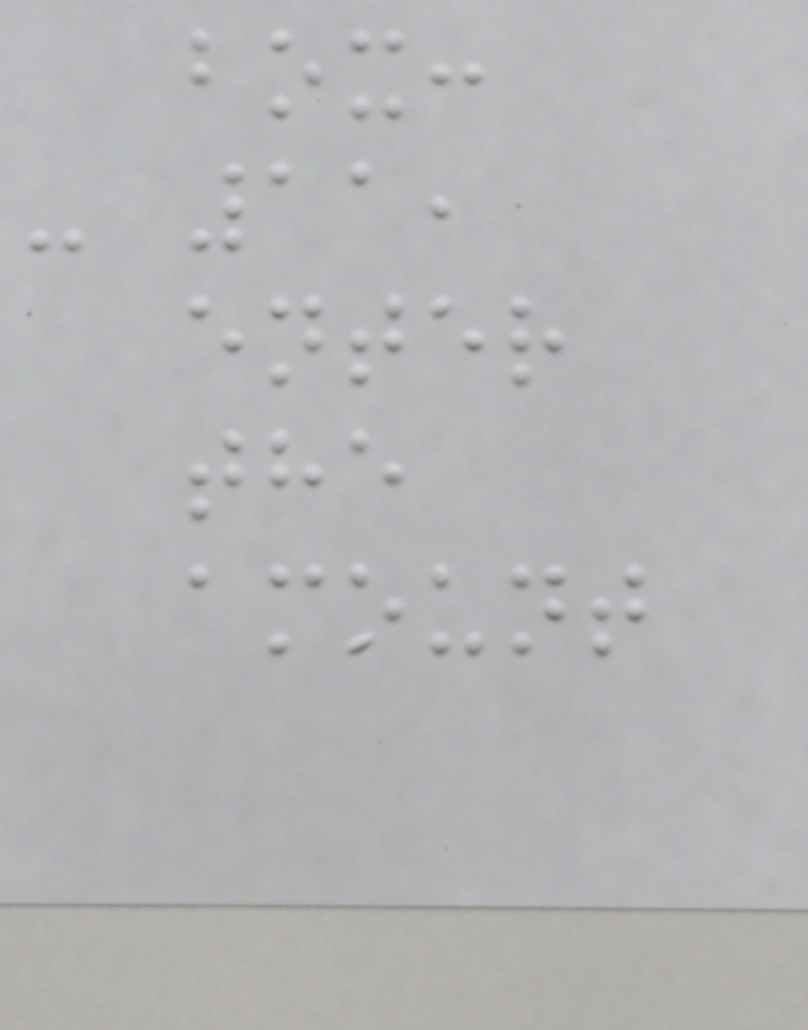box:
- 11,
enter
the
amount
